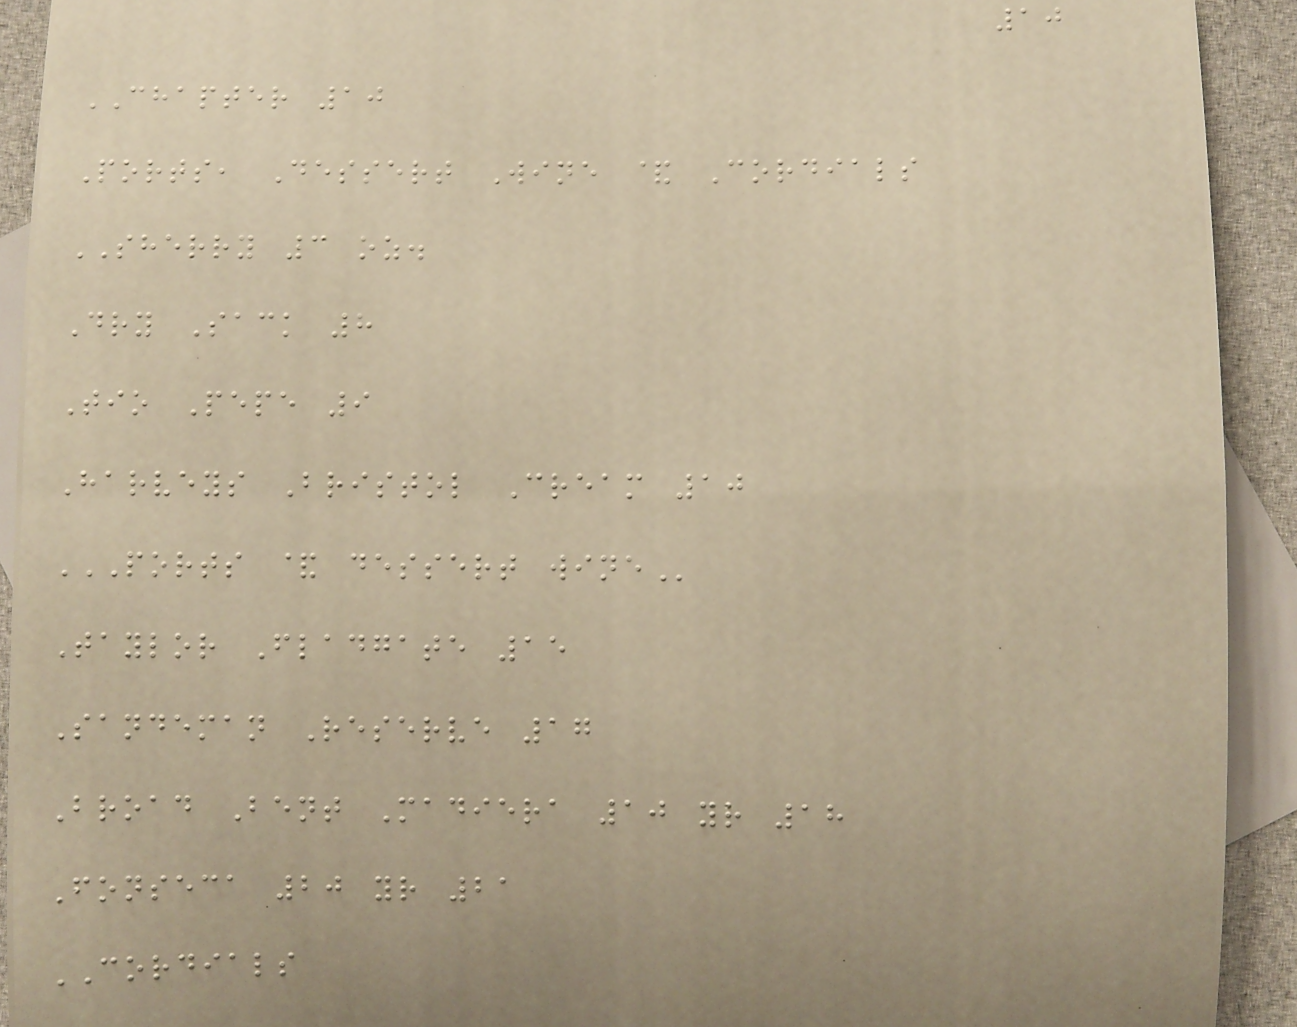10
CHAPTER 10
Ports, Dessert Wine & Cordials
SHERRY 3 oz.
Dry Sack 8
Tio Pepe 9
Harveys Bristol Cream 10
PORTS & DESSERT WINE
Taylor Fladgate 15
Sandeman Reserve 17
Broad Bent Madiera 10 yr 18
Fonseca 20 yr 21
CORDIALS
